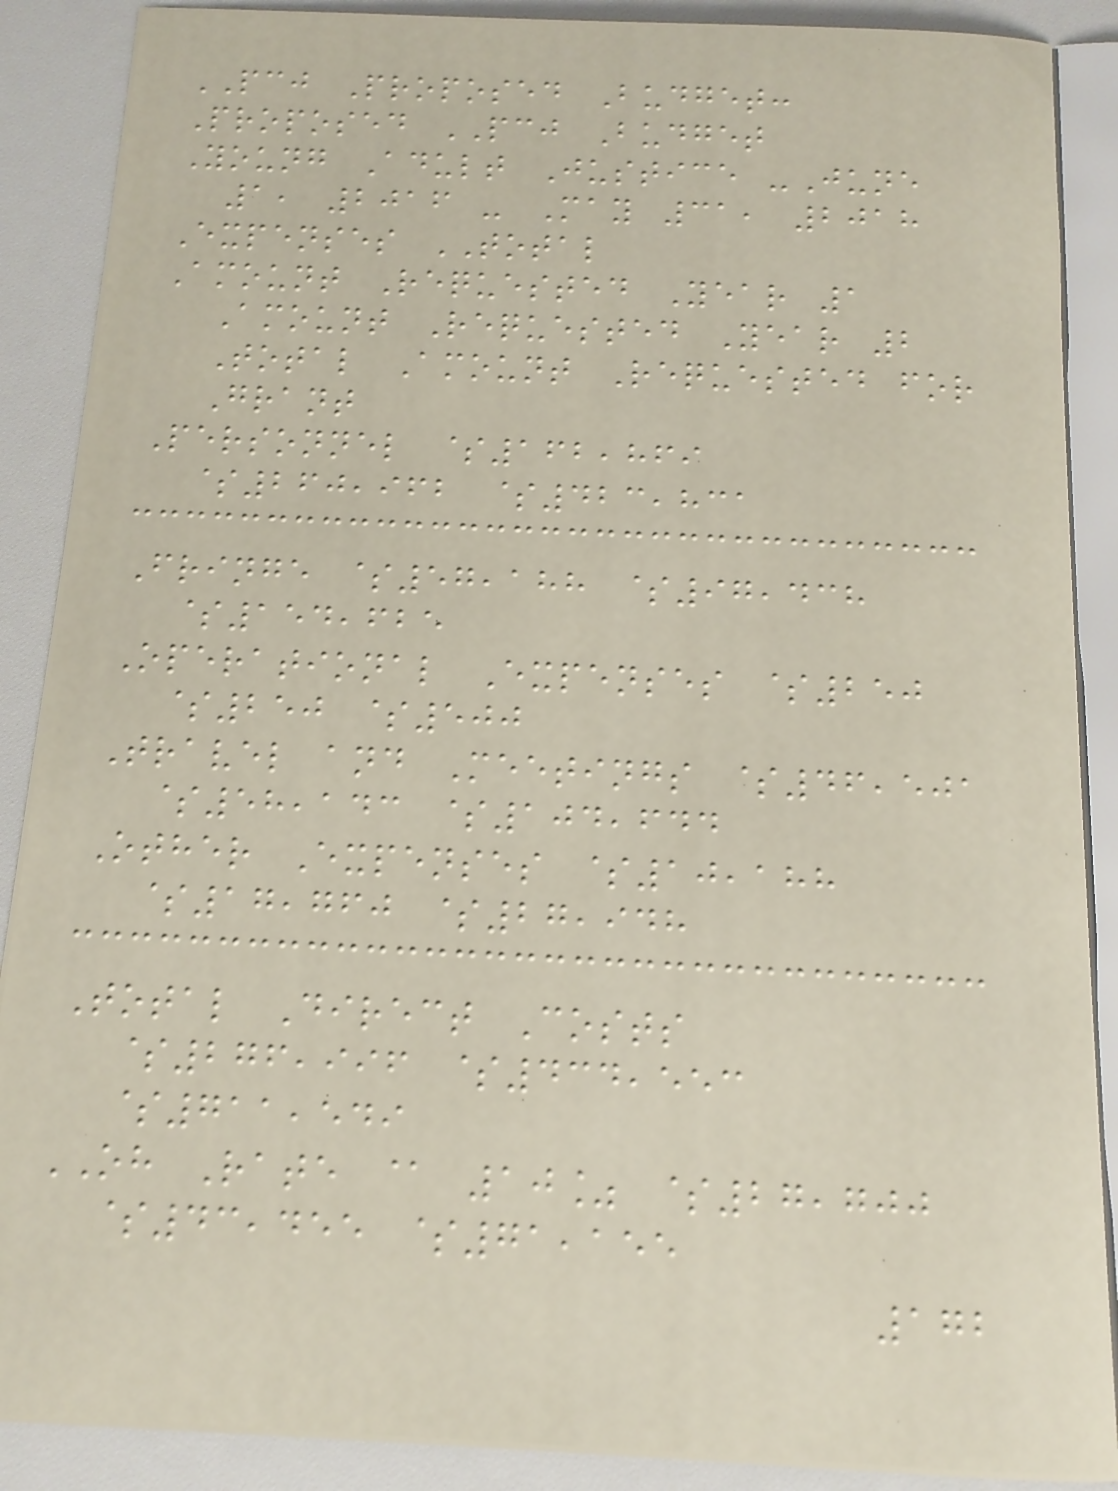PCJ Proposed Budget:
Proposed PCJ Budget
Young Adult Justice -June
1, 2016 - May 31, 2018
Expenses TOTAL
Amount Requested Year 1
Amount Requested Year 2
Total Amount Requested for
Grant
Personnel $162,869
$260,962 $423,831
Fringe $57,188 $97,438
$154,625
Operational Expenses $250
$250 $500
Travel and Meetings $46,501
$58,143 $104,644
Other Expenses $10,188
$17,760 $27,948
Total Direct Costs
$276,996 $434,553
$711,549
OH Rate @ 10% $27,700
$43,455 $71,155
172
